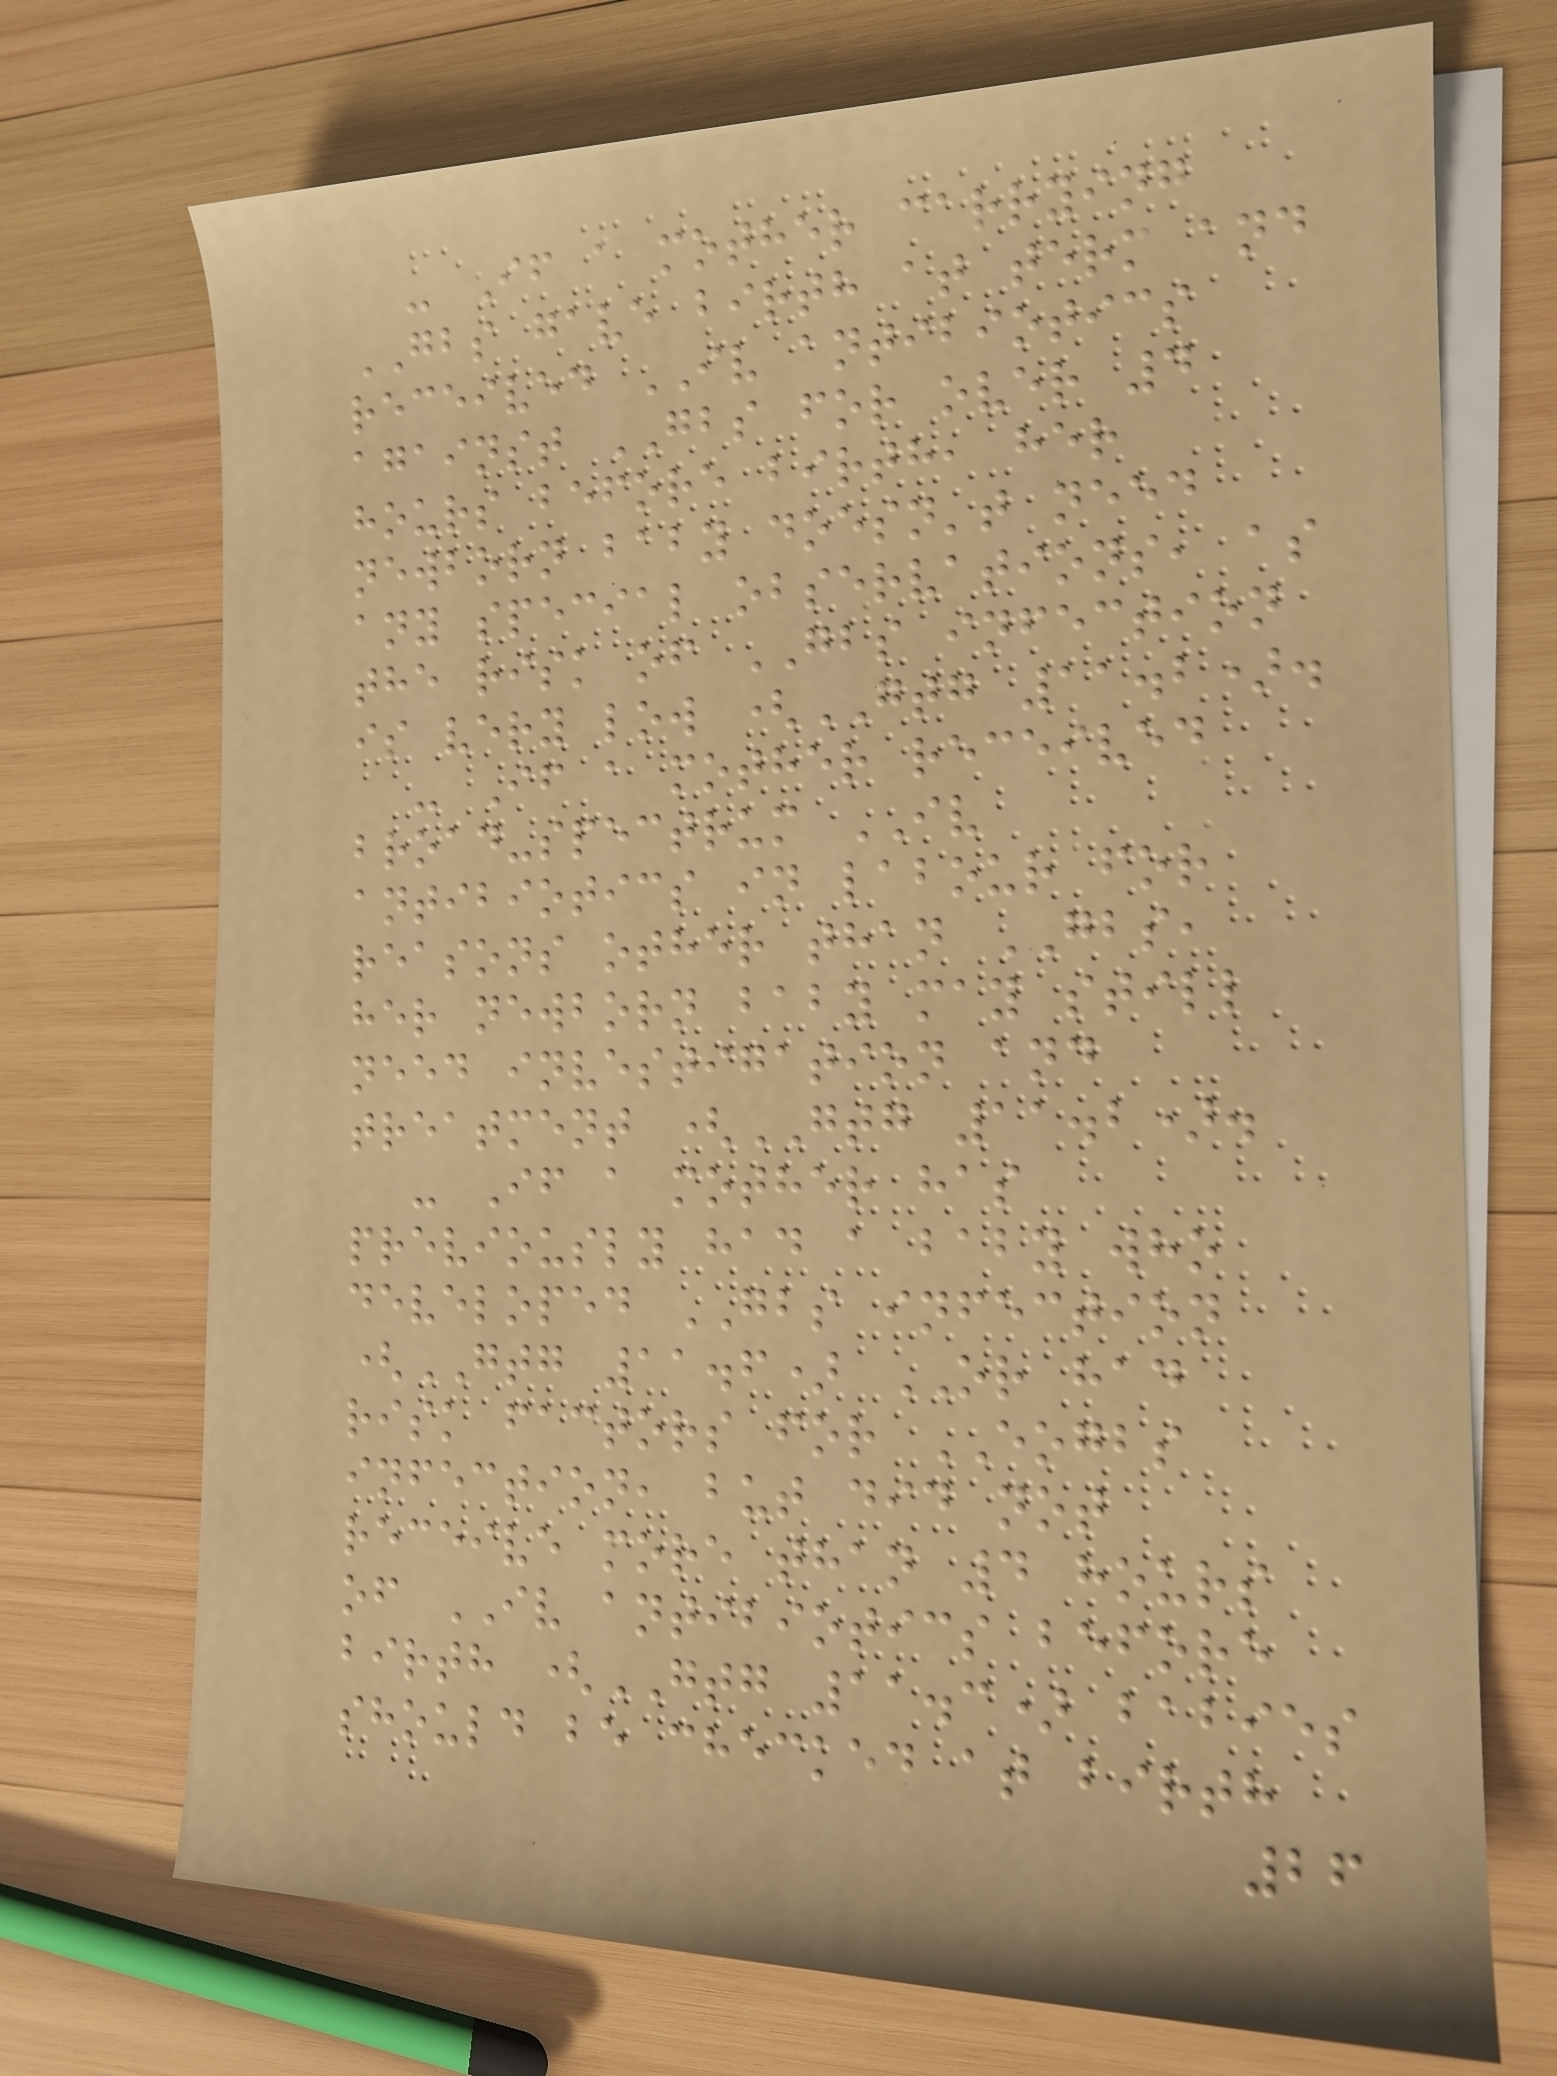- If a mother carrying
GBS gave birth at term and
received IV antibiotics
against GBS for over 4
hours before birth, her
newborn baby doesn't need
any special observations, as
the risk of GBS infection
is very low (GTG 11.2).
- If a mother received
broad-spectrum IV
antibiotics in labour for
reasons other than GBS,
her newborn baby may still
need investigation and
treatment (GTG 11.2).
- If a mother has
previously had a baby who
developed GBS infection
(GTG 11.6) OR had
risk factors for EOGBS
infection, but did not
receive more than 4 hours
of IV antibiotics before
birth (GTG 11.3) babies
should be checked at birth
26
